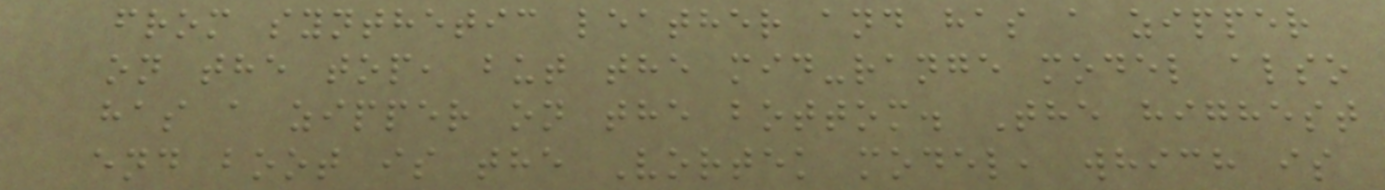from synthetic leather and has a zipper
on the top, but the mid-range model also
has a zipper on the bottom. The highest
end boot is the Vortek model, which is
